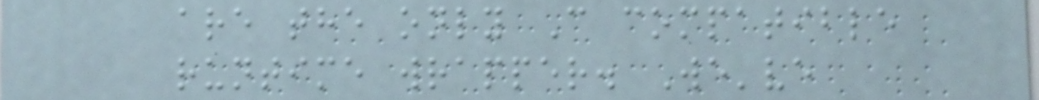are the only C compatible
runtime wrapper. We've
